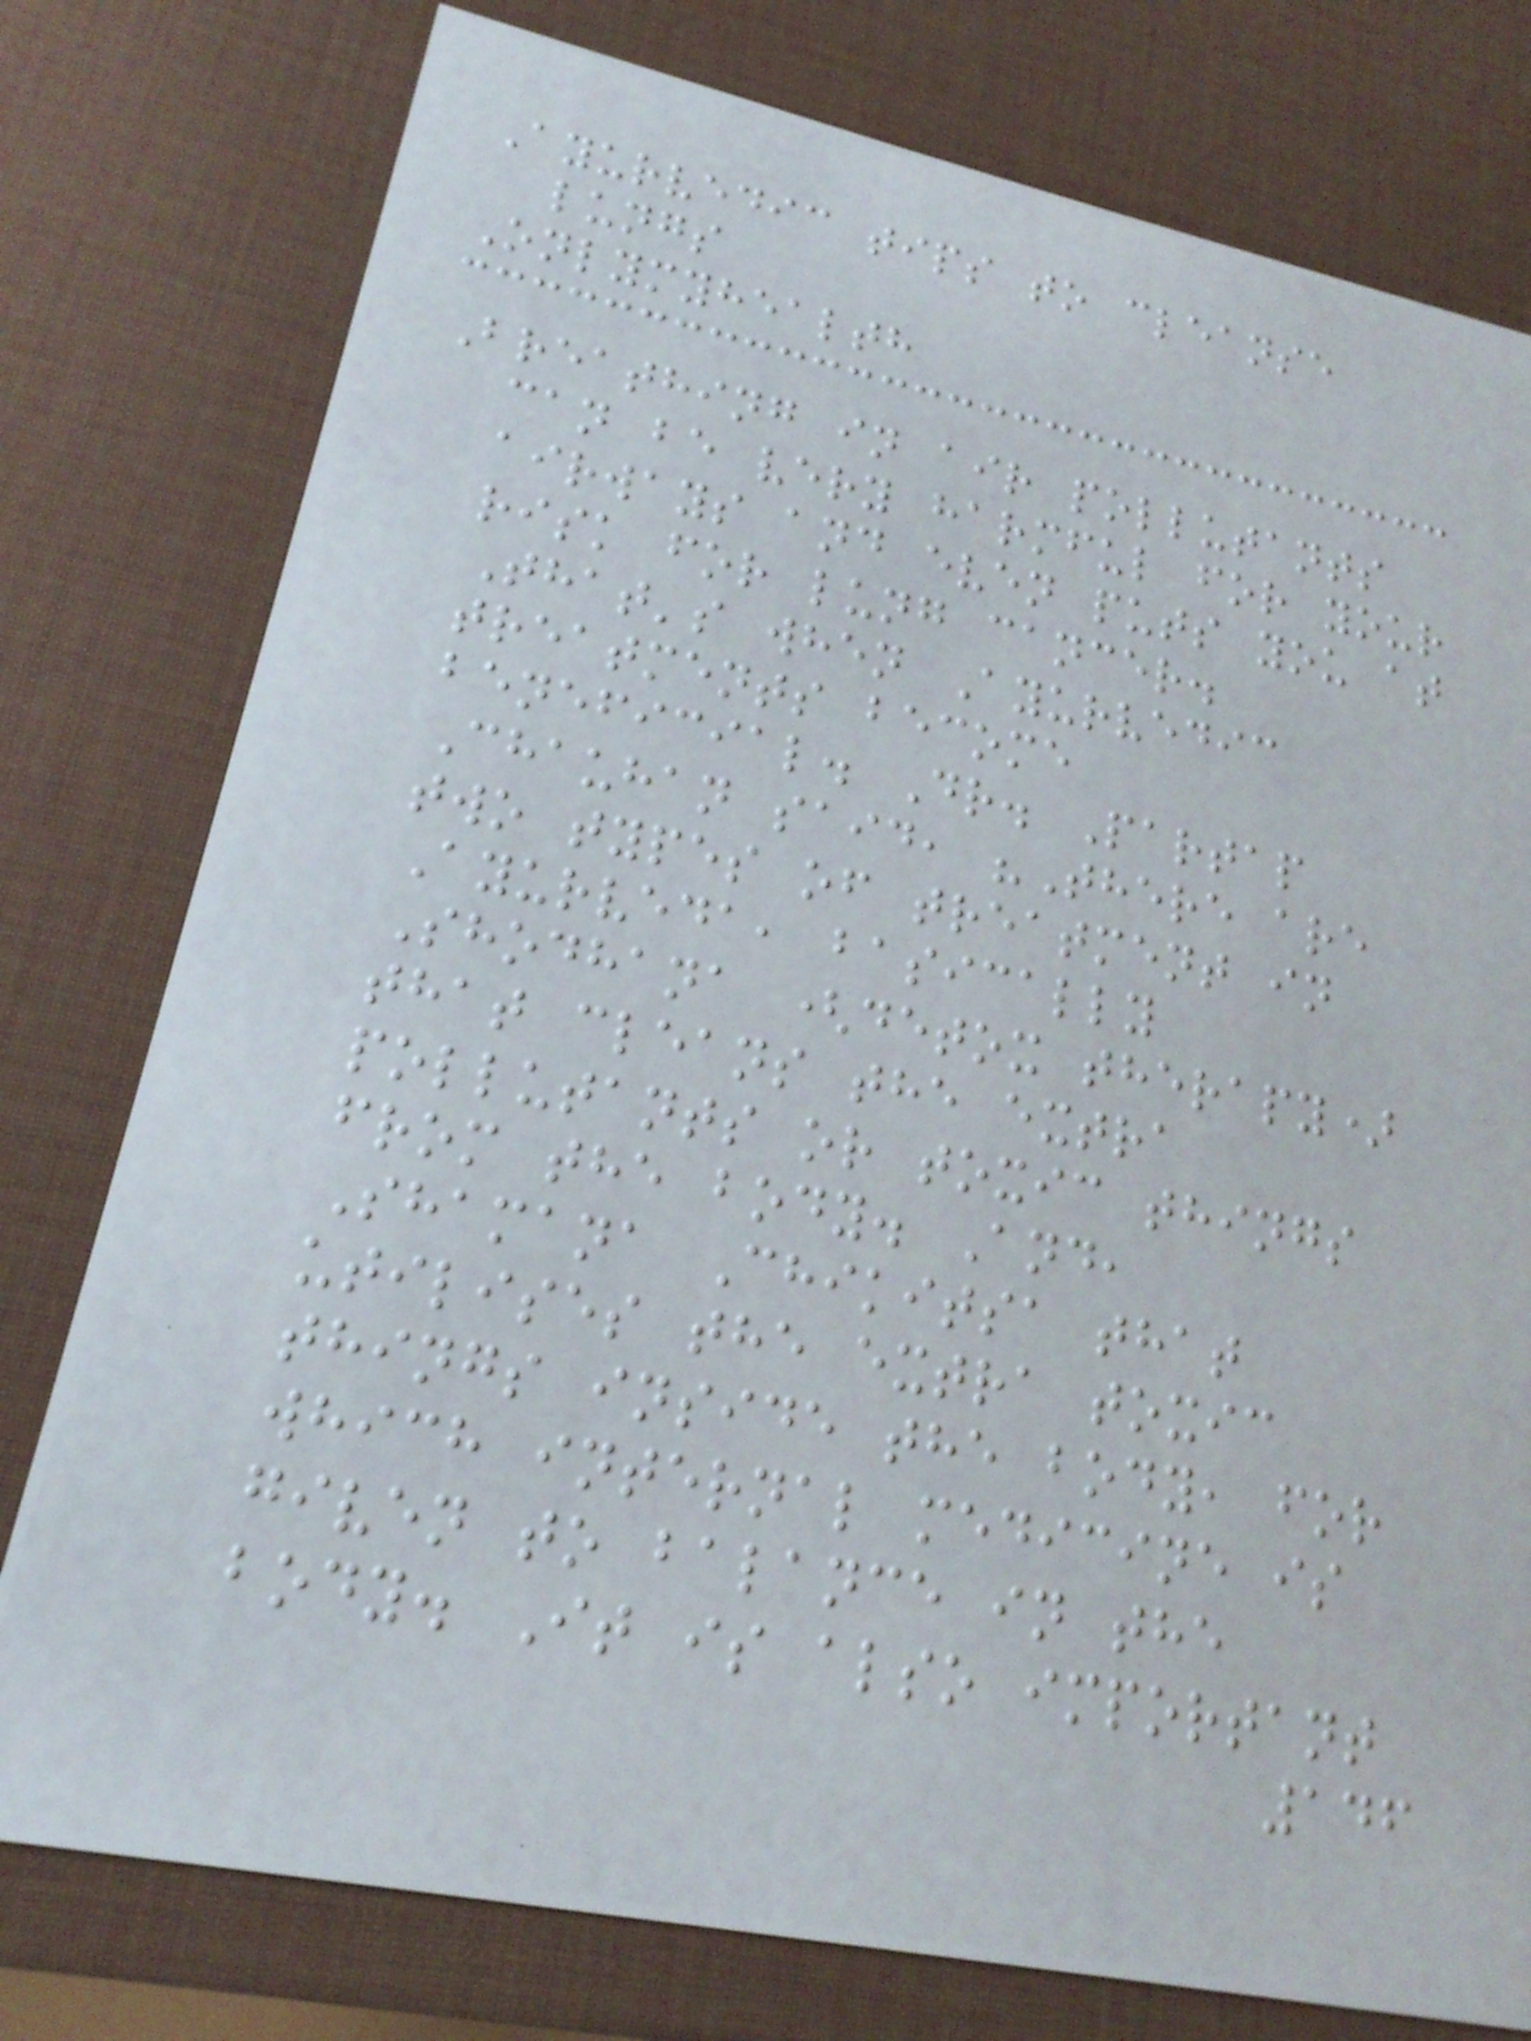Ayurvedic tips to cleanse
lungs
Onlymyhealth
Breathing in air pollutants
can be very harmful for your
airways and even puts you at
risk for lung cancer.
That's when Ayurvedic
treatments become
beneficial. Dr. Partap
Chauhan said, "There are
two types of treatment in
Ayurveda, basically
Shodhana (detox therapy)
that cleans the extra
pollutants or toxic things
from the body. And,
Shamana Chikitsa that
utilises the extra toxic
things inside the body, for
which internal medicine is
given to balance in the
body. It is also important
146
